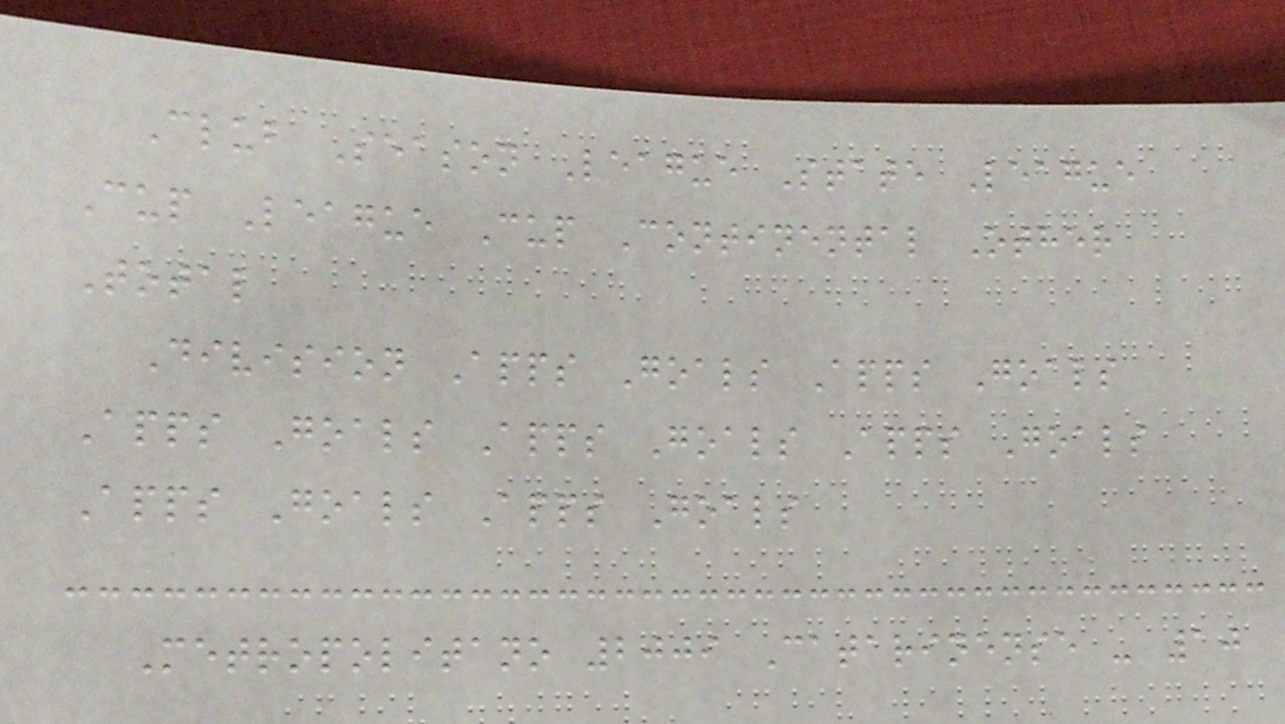Club Season League State League
Cup League Cup Continental Other
Total
Division Apps Goals Apps Goals
Apps Goals Apps Goals Apps Goals
Apps Goals Apps Goals
Metropolitano 2009 Catarinense - 10
